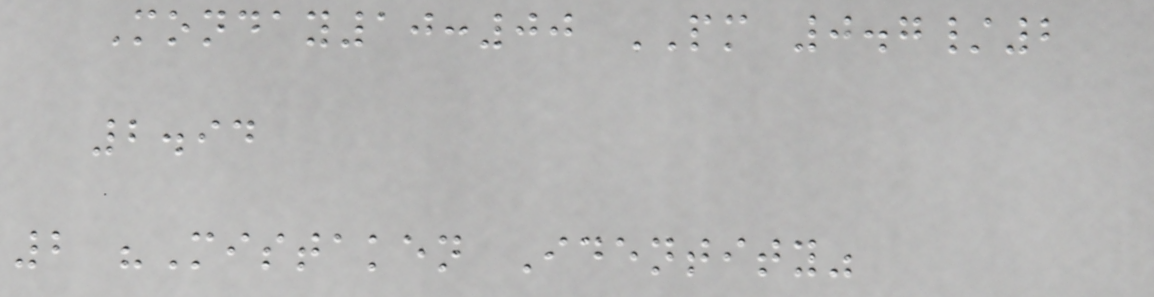Monday10:00 PM 0.7/2
2.94
2 "Mistaken Identity"
